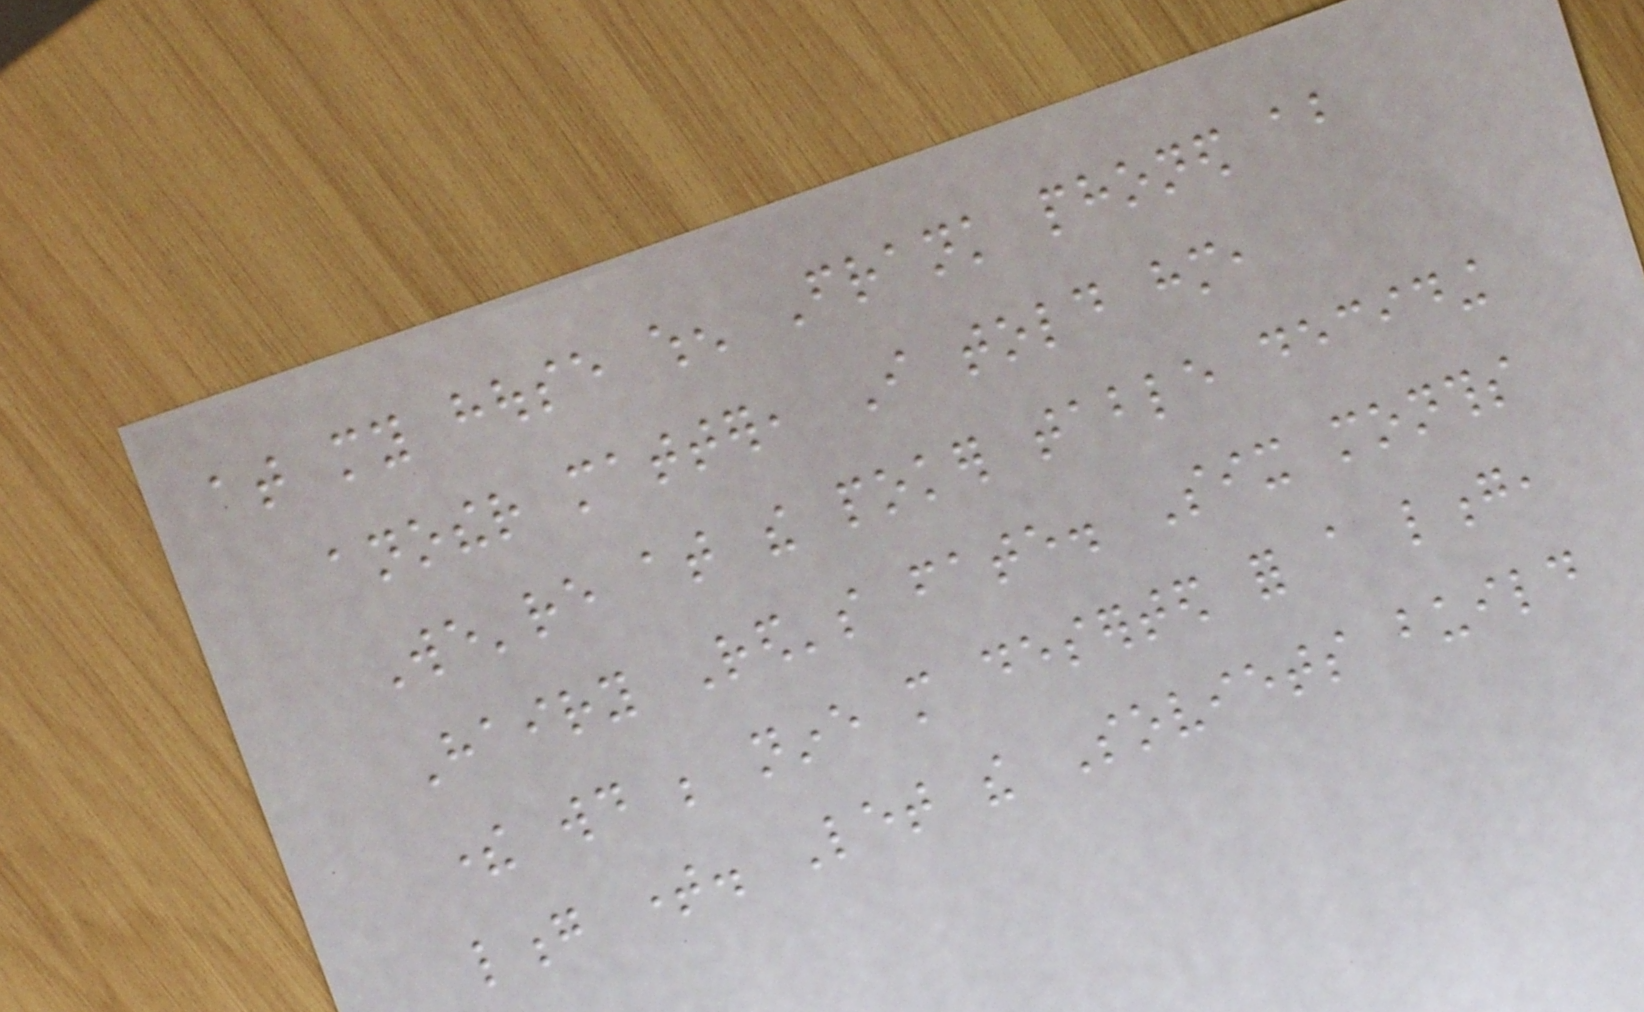at my house when Frank phoned about
another matter, I told him,
We're at the poker table deciding
Hairy Red's fate. Six months
there would be nine more deserted for a long,
long time. Let the Soviets build
